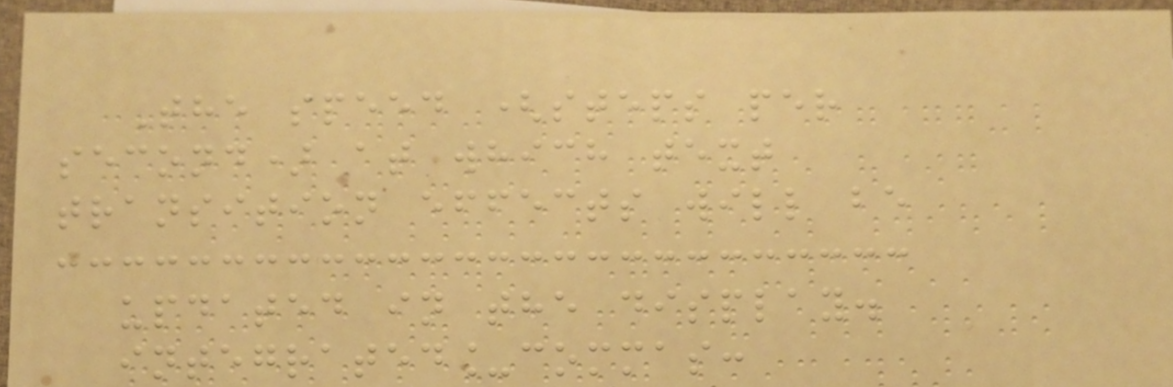The speed (steps per
second) at which text
transition effects will be
updated in the display.
integrated_commas:
